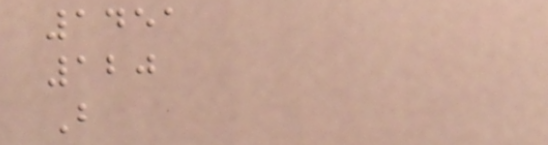1451
120
B
